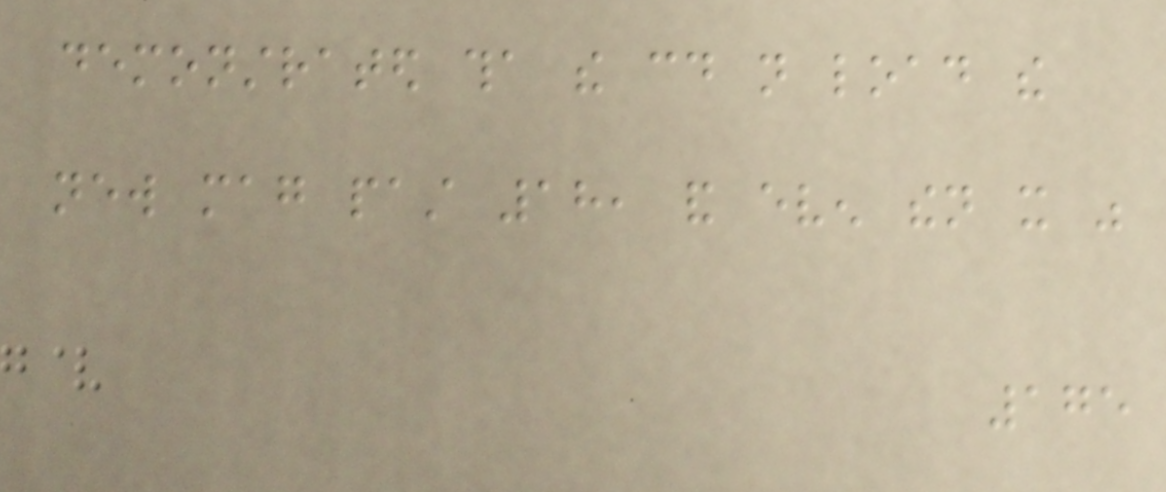demonstrated tha the could not load the
new mag past 18, and even then it was
175
